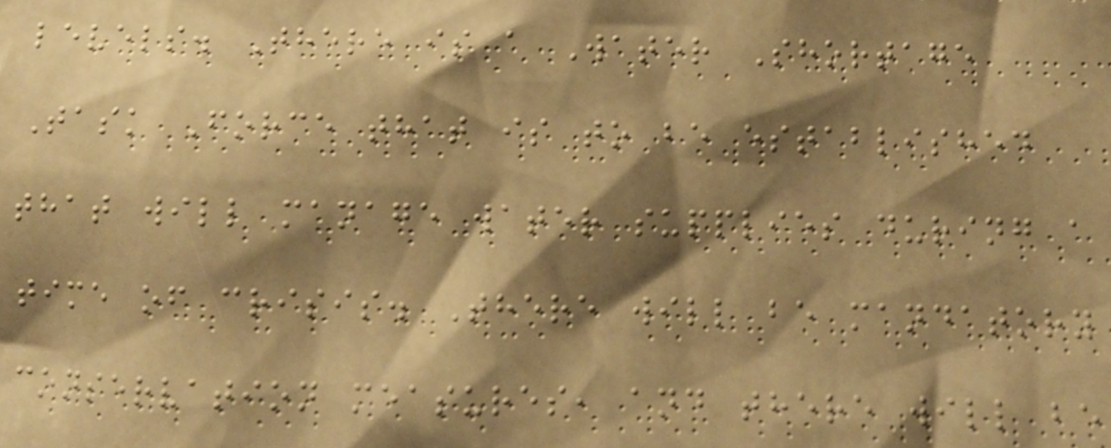levels. There is a Water Shortage
Task Force that is to be established
that will manage water supplies during a
time of crisis. There will be mandatory
conservation measures, and there will be
